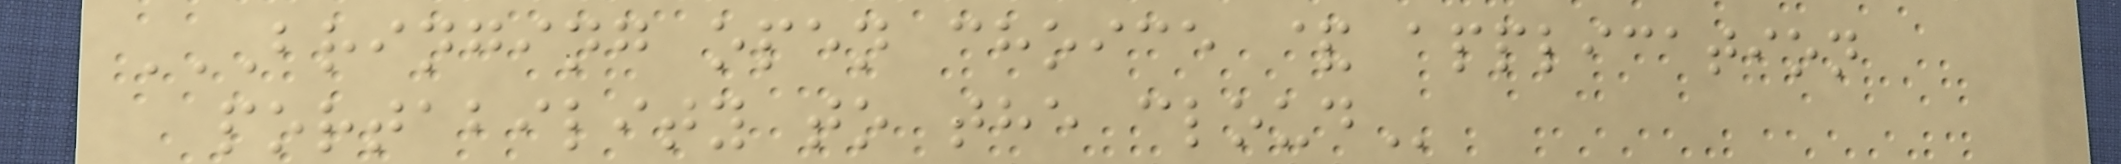BRINGING OPEN CHOICE & APPLICATION
PORTABILITY TO THE CLOUD
